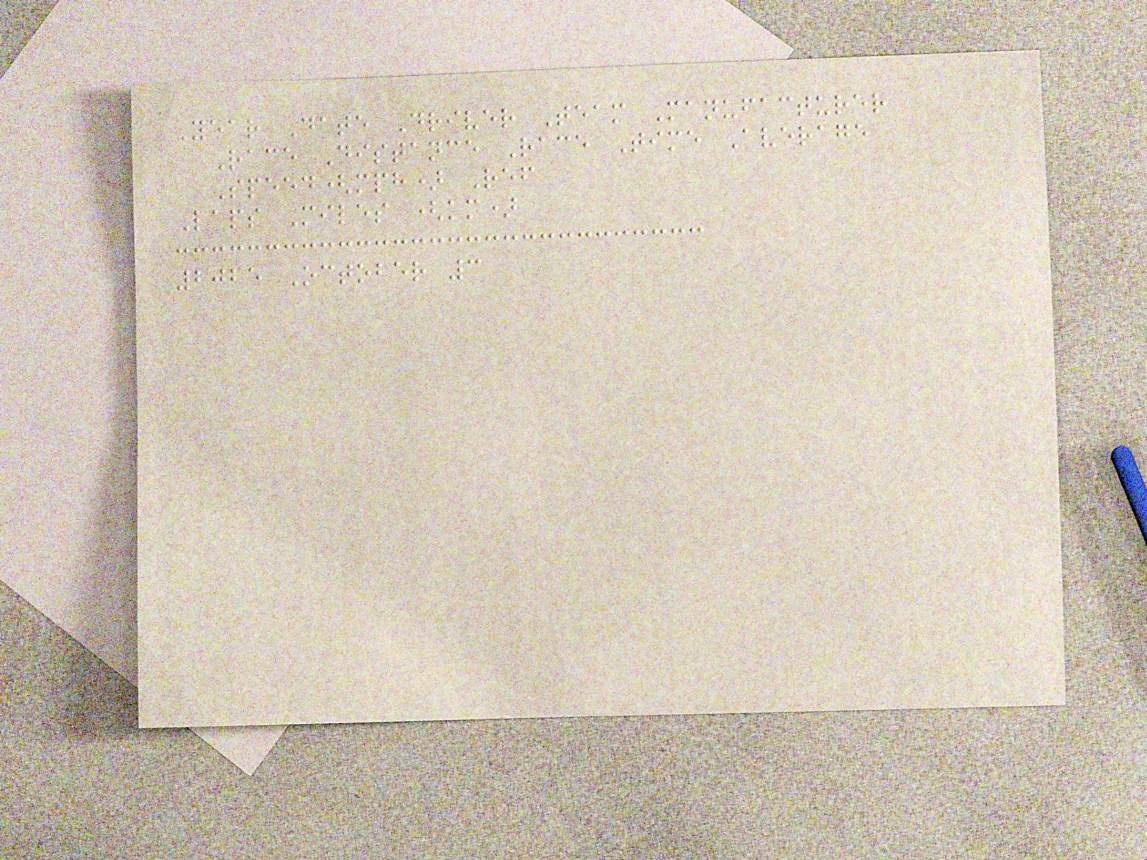Year Date Driver Team Manufacturer
Race Distance Race Time Average
Speed(mph) Ref
Laps Miles (km)
2025 October 3
